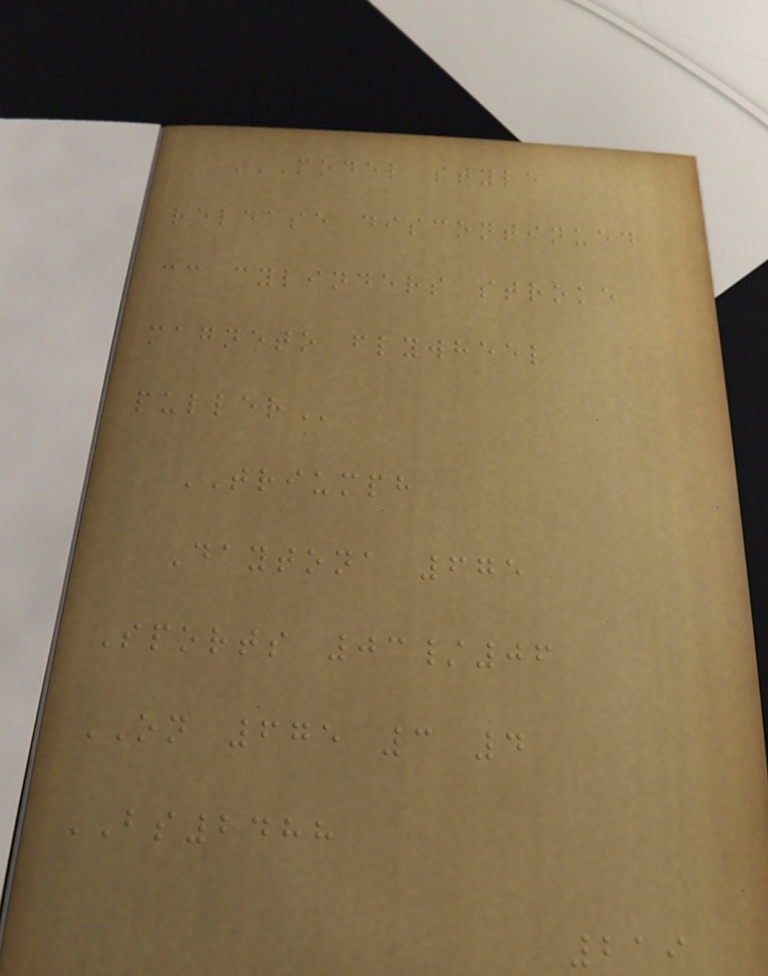MODEL STYLE
RELEASE DISCONTINUED
CC CYLINDERS STROKE
MAGNETO FLYWHEEL
PULLER
TRIUMPH
Daytona 675
Sports 03/06
ON 675 3 4
BS2488
219
